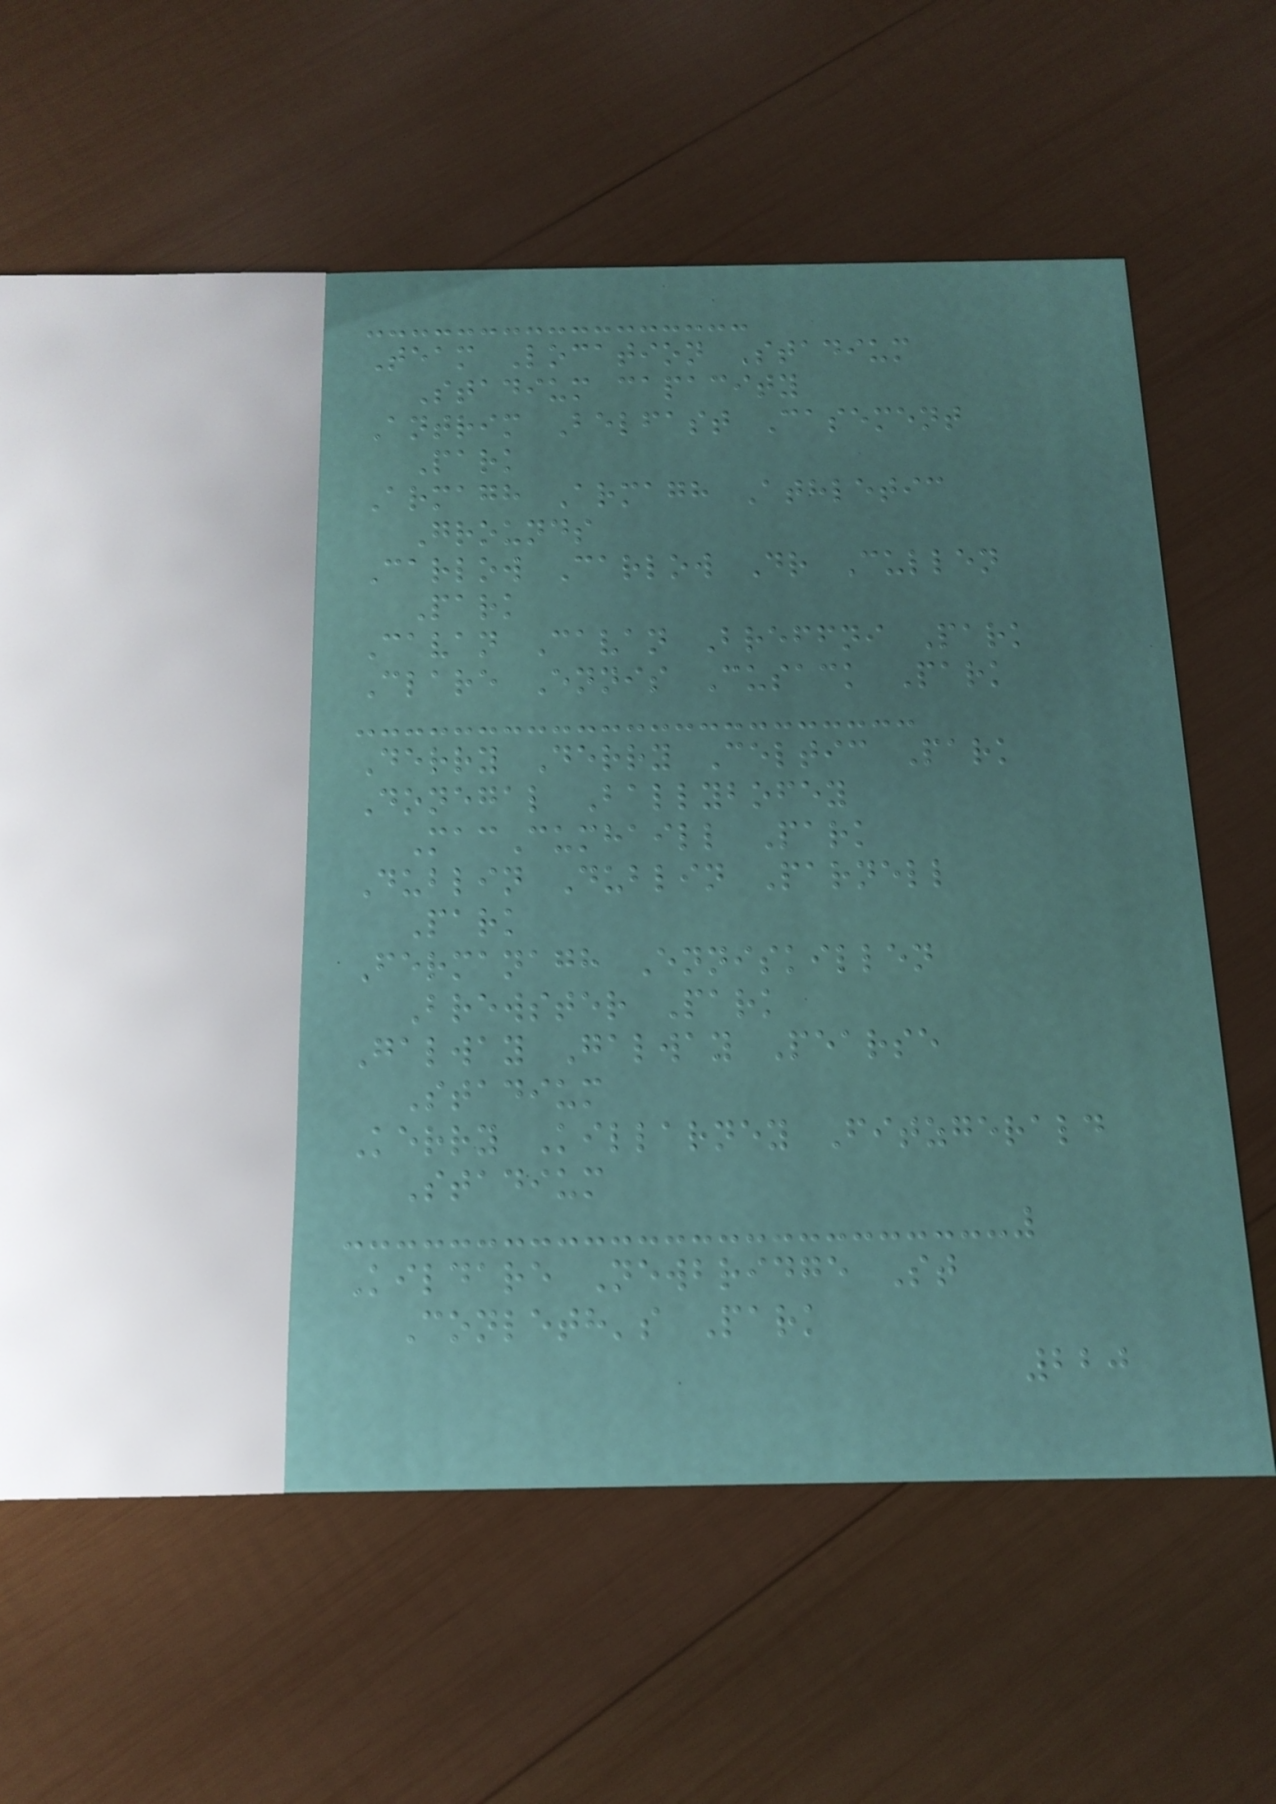Team Location Stadium
Stadium capacity
Antrim Belfast Casement
Park
Armagh Armagh Athletic
Grounds
Carlow Carlow Dr Cullen
Park
Cavan Cavan Breffni Park
Clare Ennis Cusack Park
Derry Derry Celtic Park
Donegal Ballybofey
MacCumhaill Park
Dublin Dublin Parnell
Park
Fermanagh Enniskillen
Brewster Park
Galway Galway Pearse
Stadium
Kerry Killarney Fitzgerald
Stadium
Kildare Newbridge St
Conleth's Park
220
